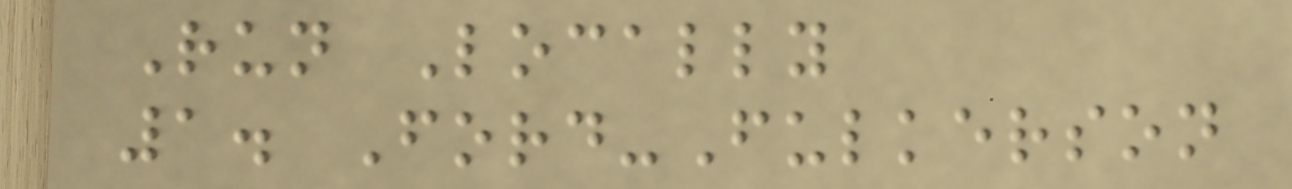Run Locally
1. Ford-Fulkerson
